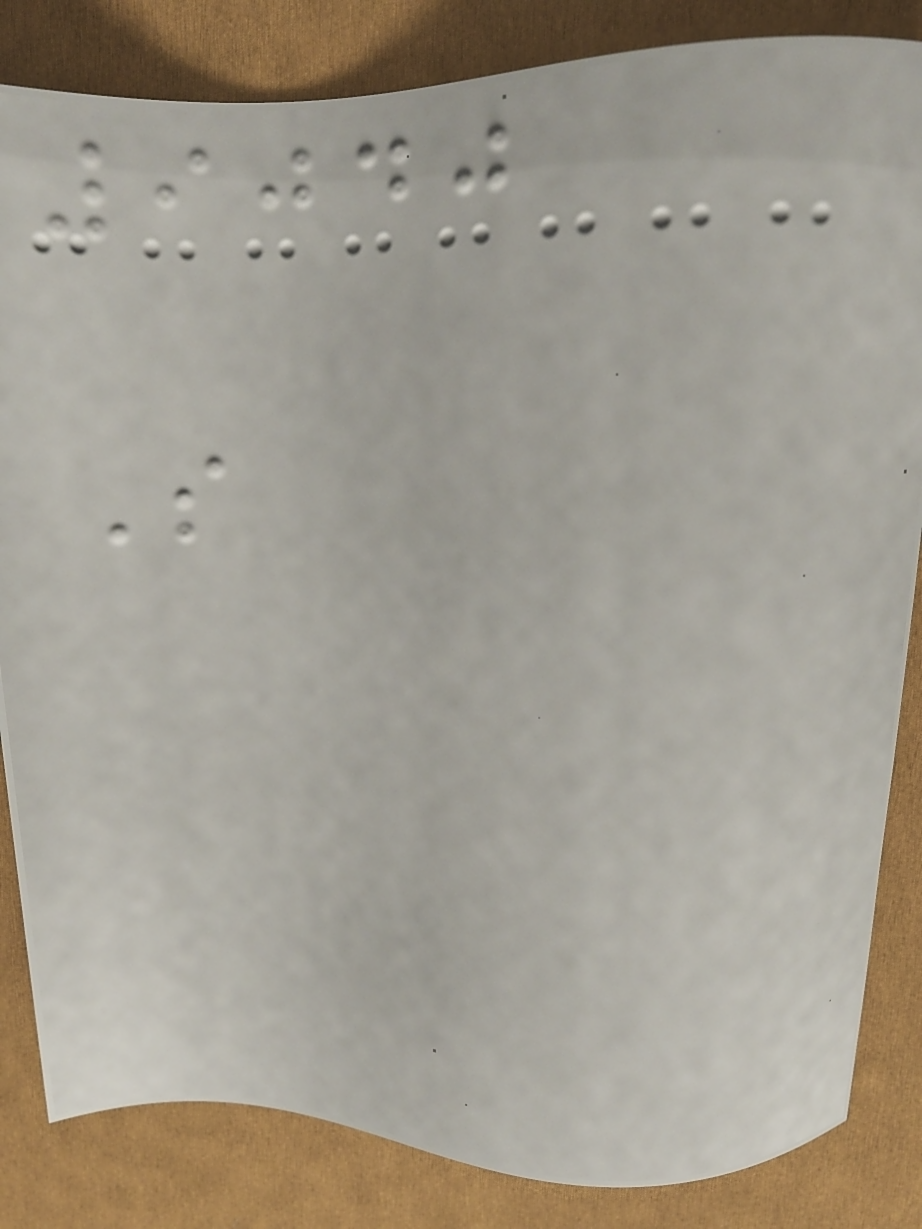9040
S
